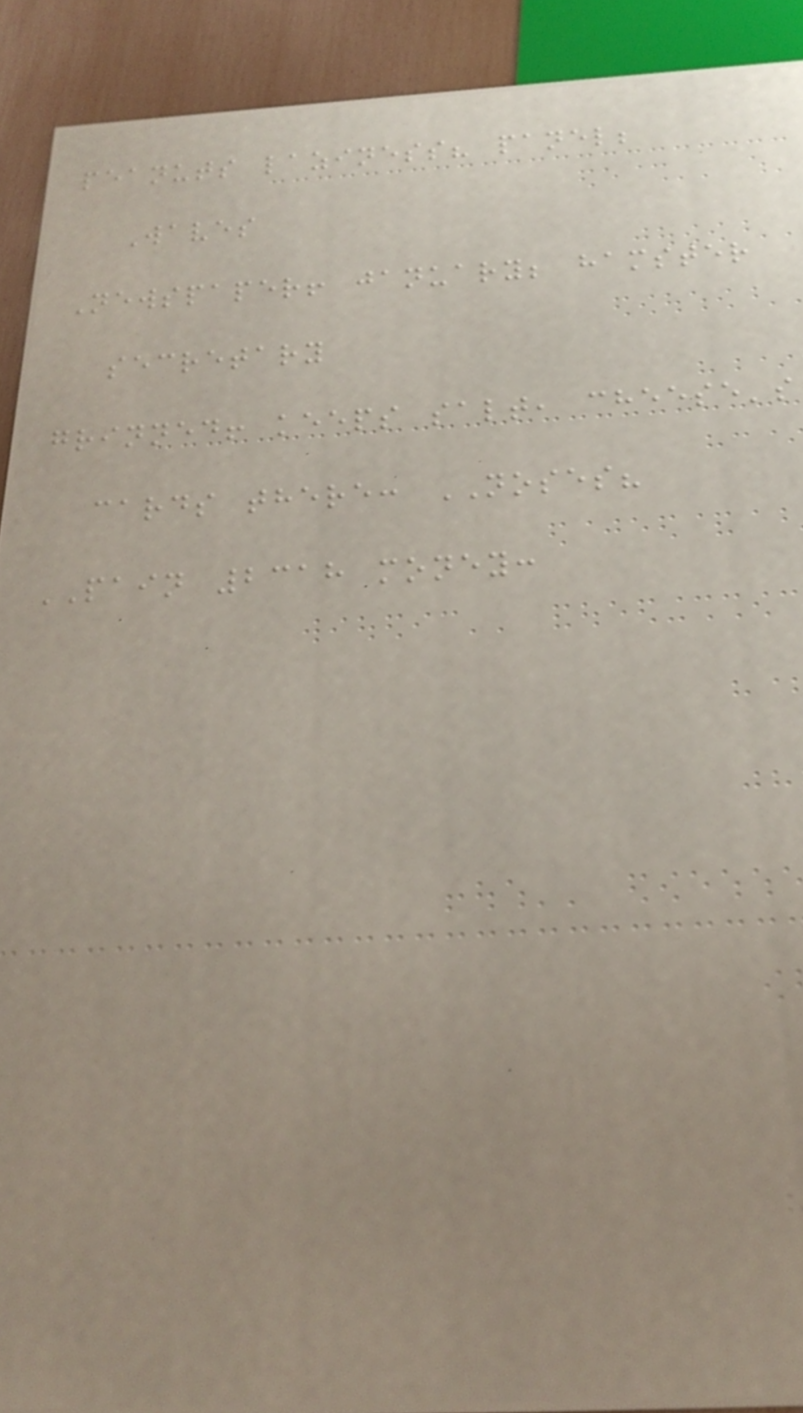peanuts laziness? panel;
Waves
Newspaper! january; hamster
secretary
grinned! keeps salt, cheese's
cards there: NOSES?
PAIN 2318 money:
